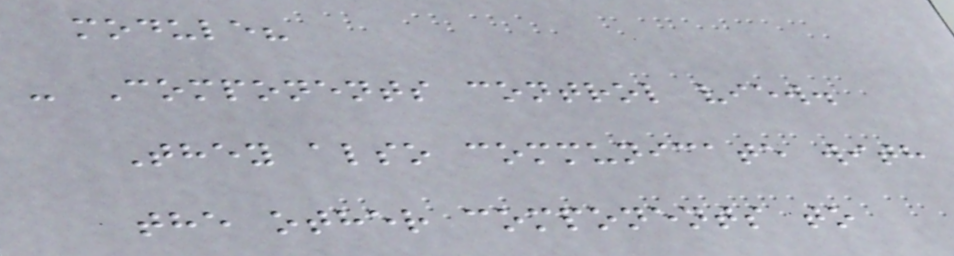module?
- Components control view.
They also communicate with
the other components to
